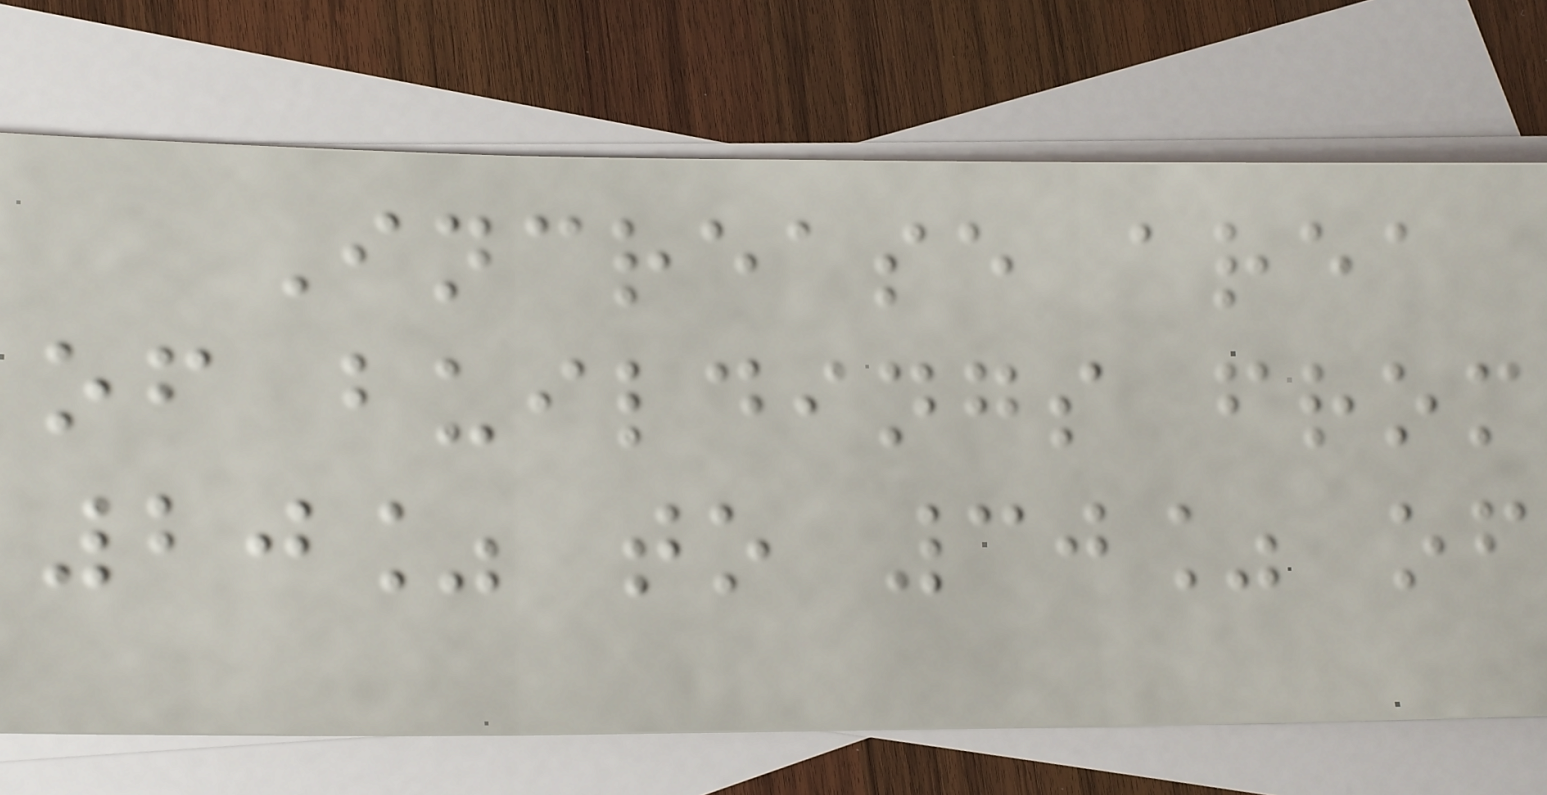Increase area
of buildings from
20% to 30% of
